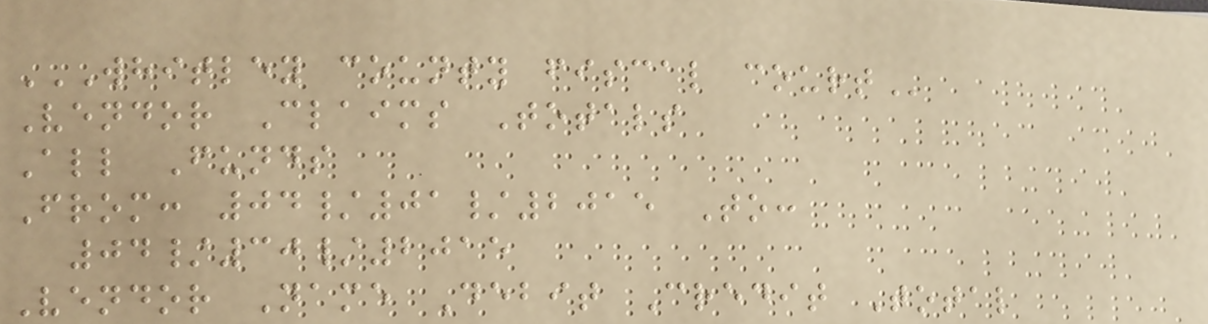WHITLEY COUNTY FISCAL COURT
Vendor Claims Totals
All Funds
From: 04/01/2015 To:
04/30/2015
Vendor Name Debit Credit Total
